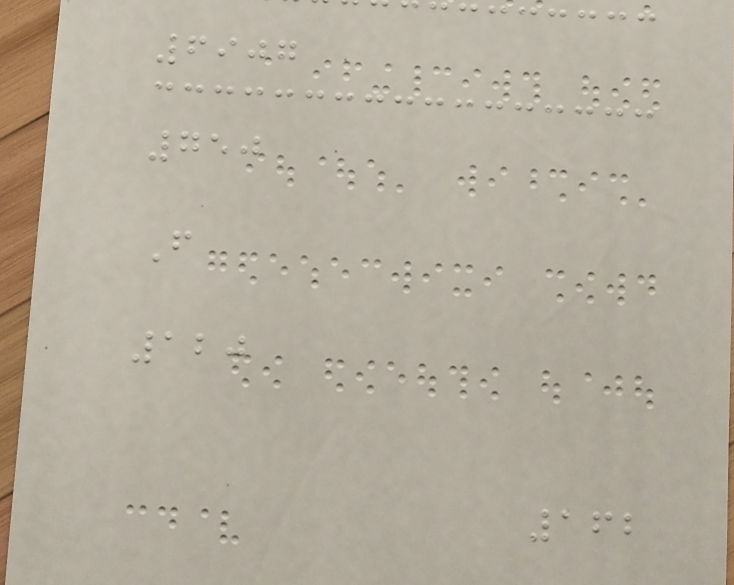6907
750
F
120
162
